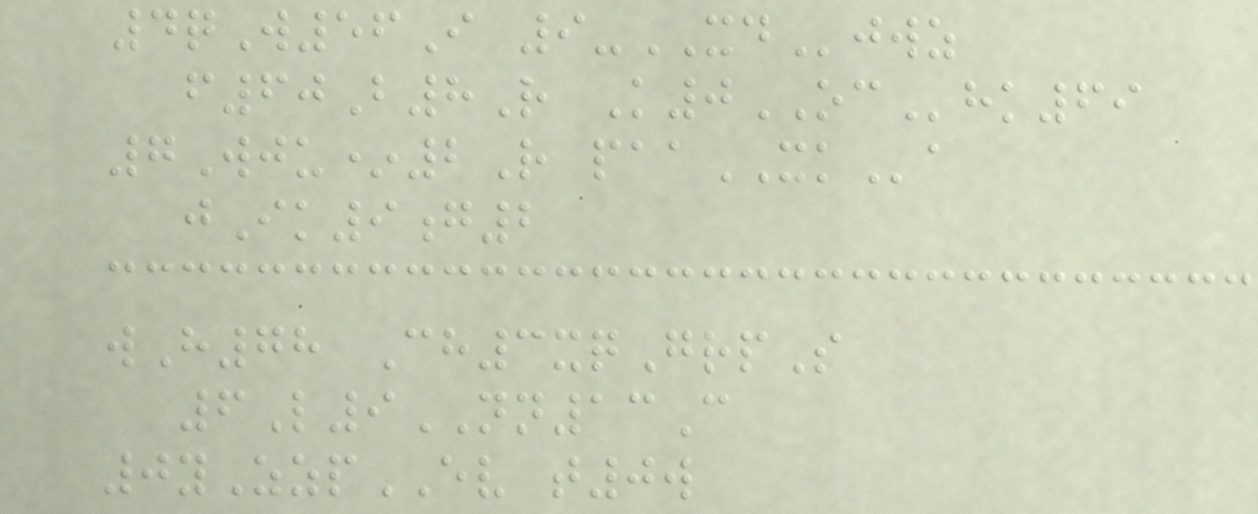4qW56I 9-XDjwz
f60B8R K0OChk69
7Wju*2R paaXKa
jIk9g2
wH78 Ch3xqGrpS
6L9NN13C
0yZzpEV t0w
